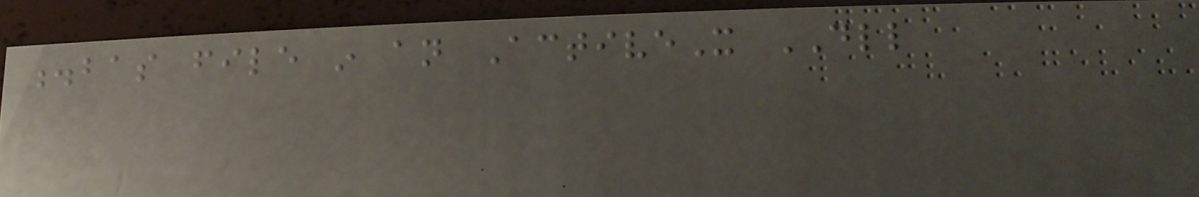.bas file in an ActiveX DLL
